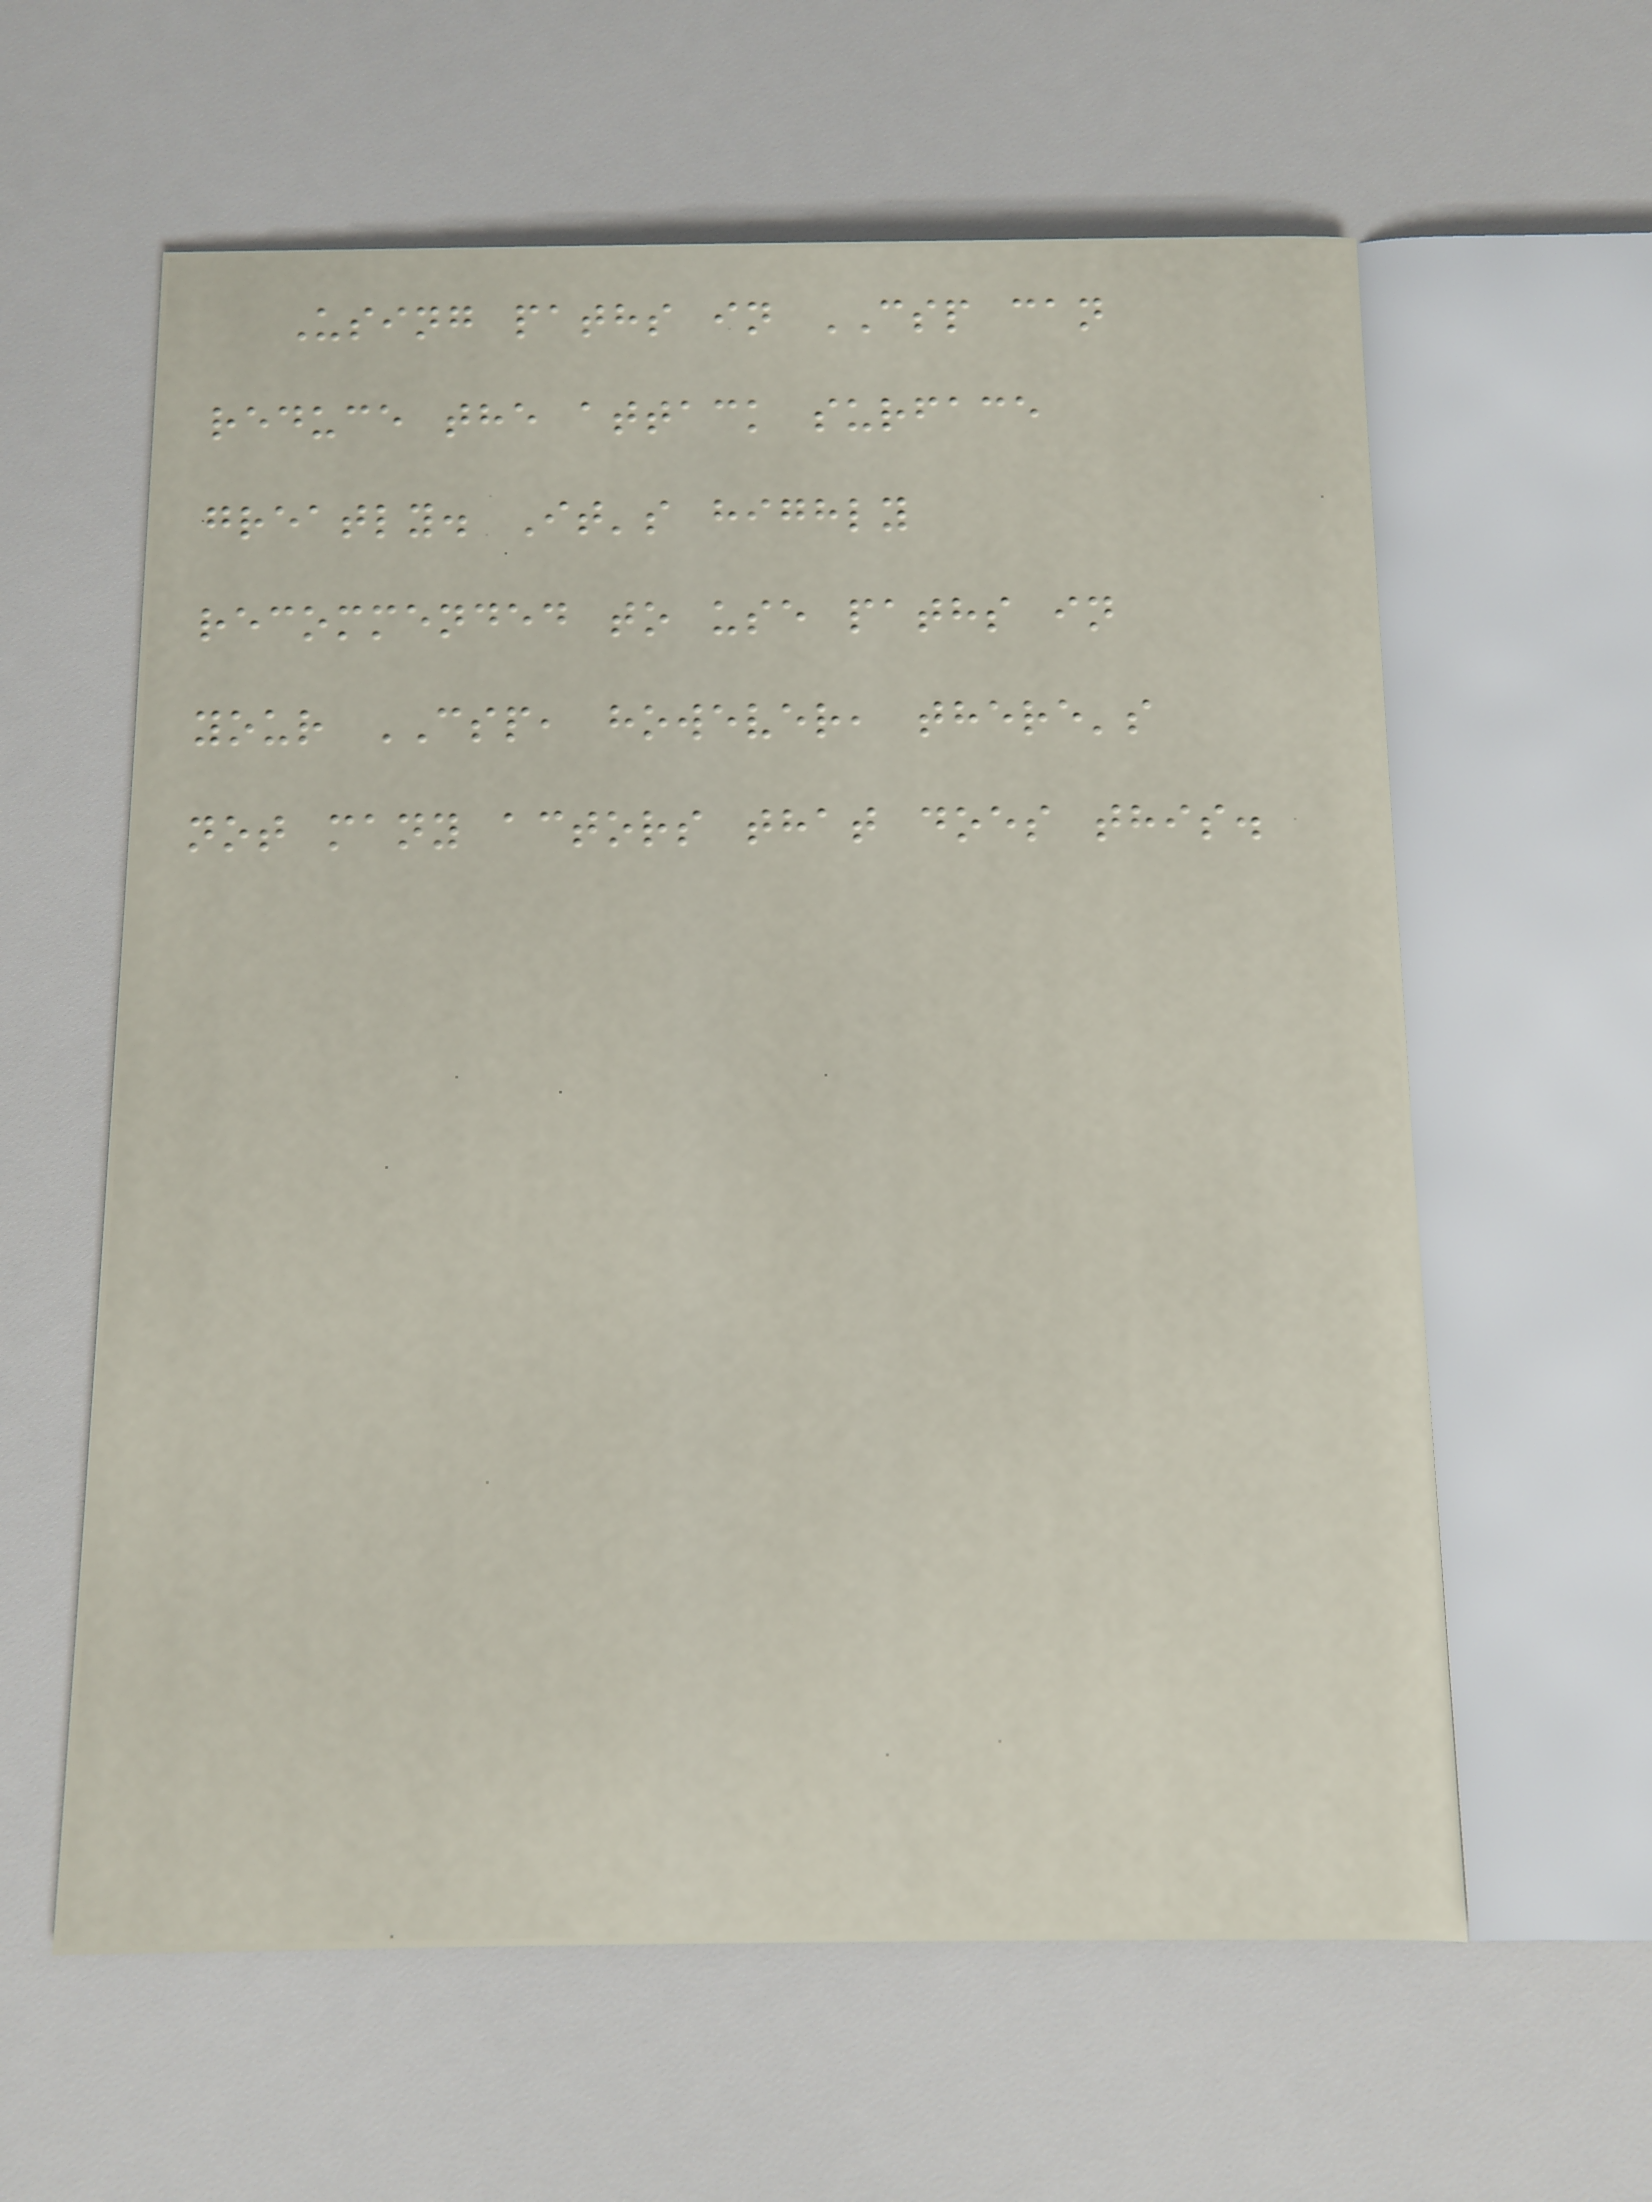Using paths in CSP can
reduce the attack surface
greatly. It's highly
recommended to use paths in
your CSP, however, there's
not many actors that does this.
